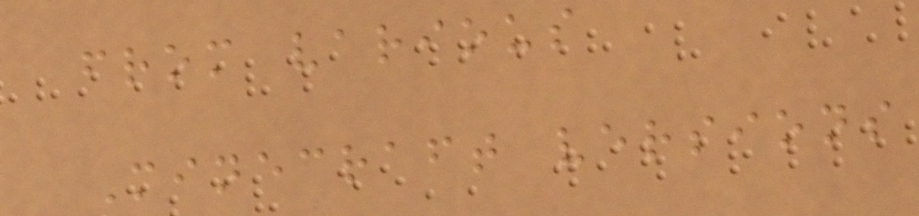from various
Minecraft versions
